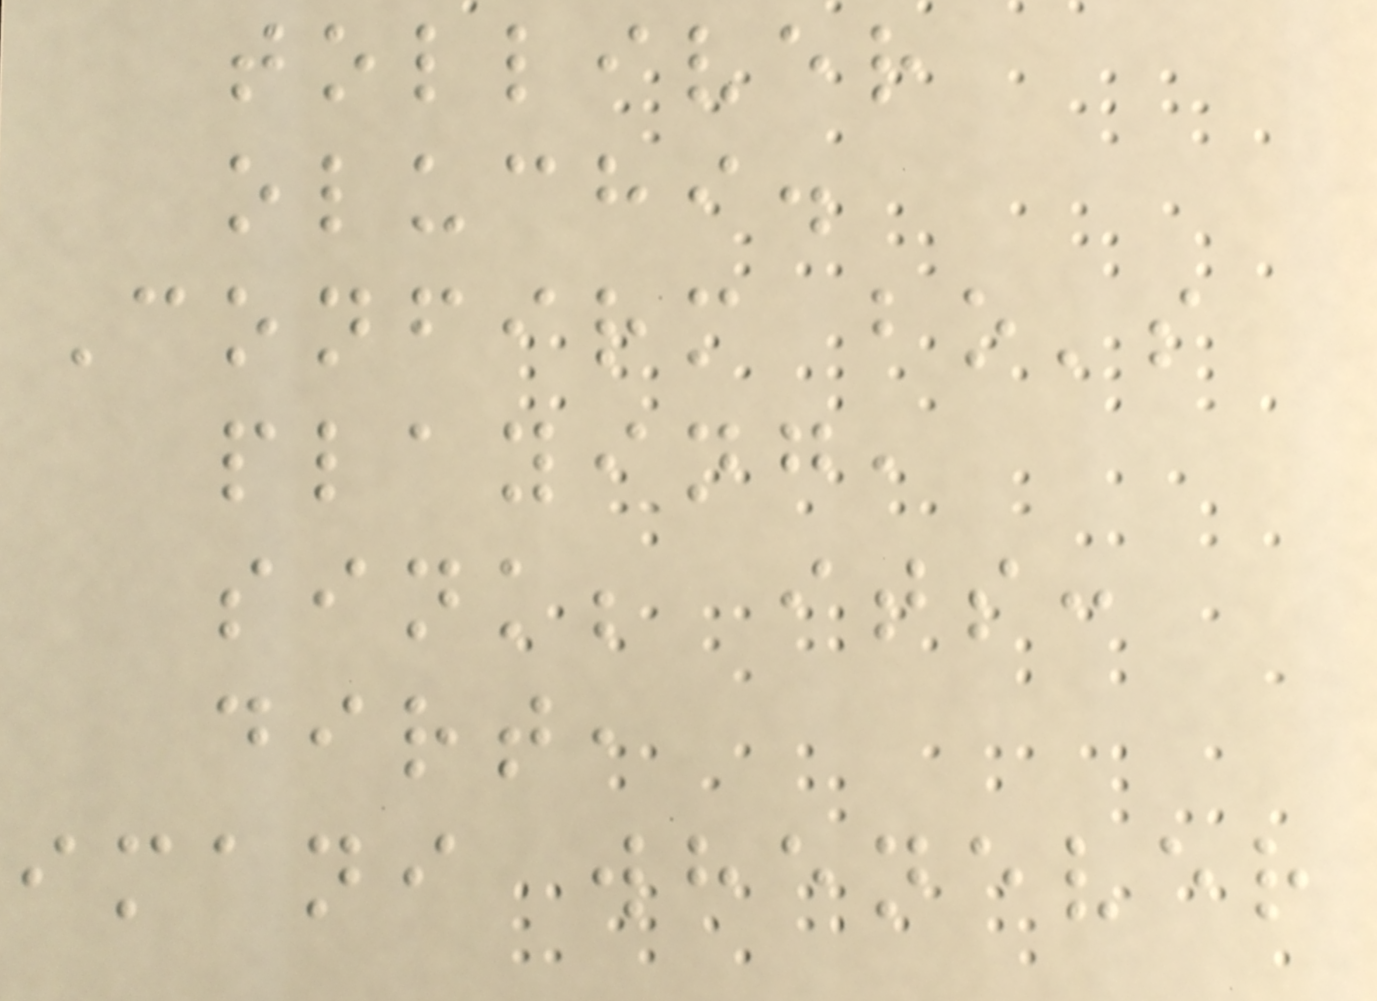tolliver
oluchi.
Confirm bo's
playing,
sink; its:
dirt,
imani whenever
